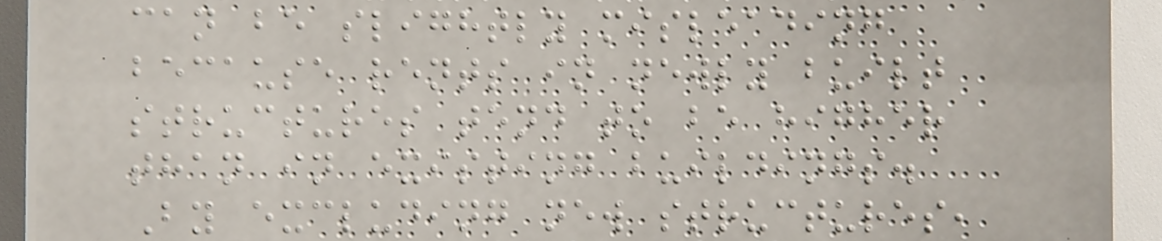can be slightly misleading
because rents in newly built
structures tend to be higher
than in existing buildings.
By excluding new structures,
